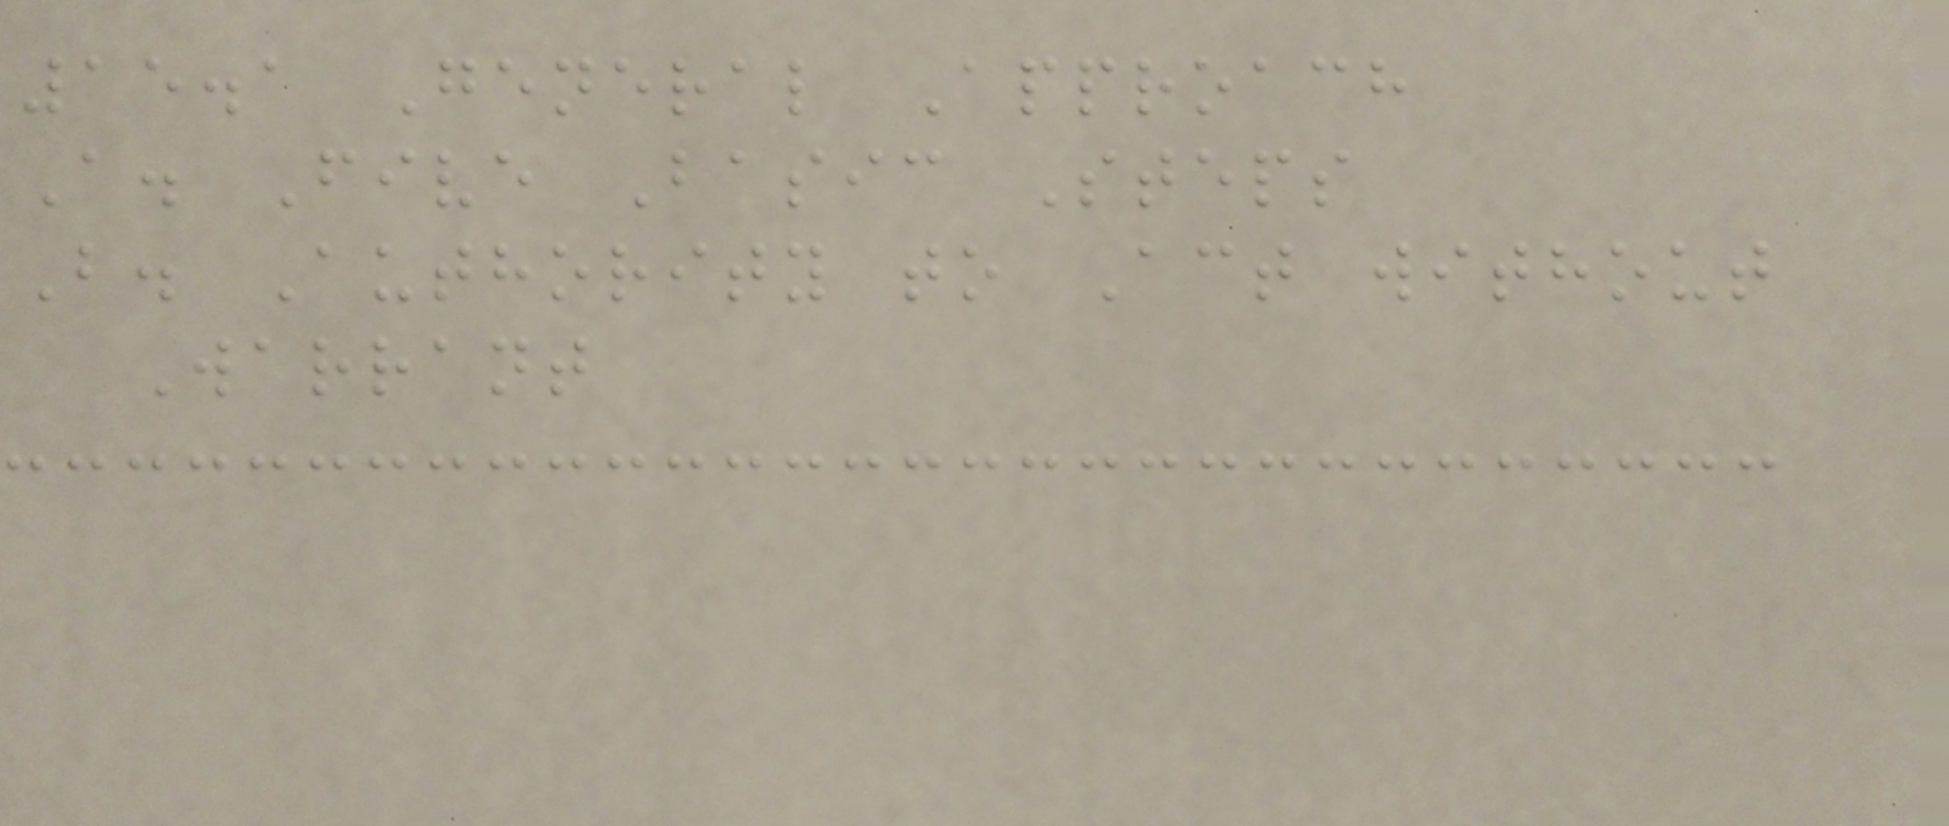15.1 General Approach
A. Five Basic Steps
B. Authority to Act without
Warrant
